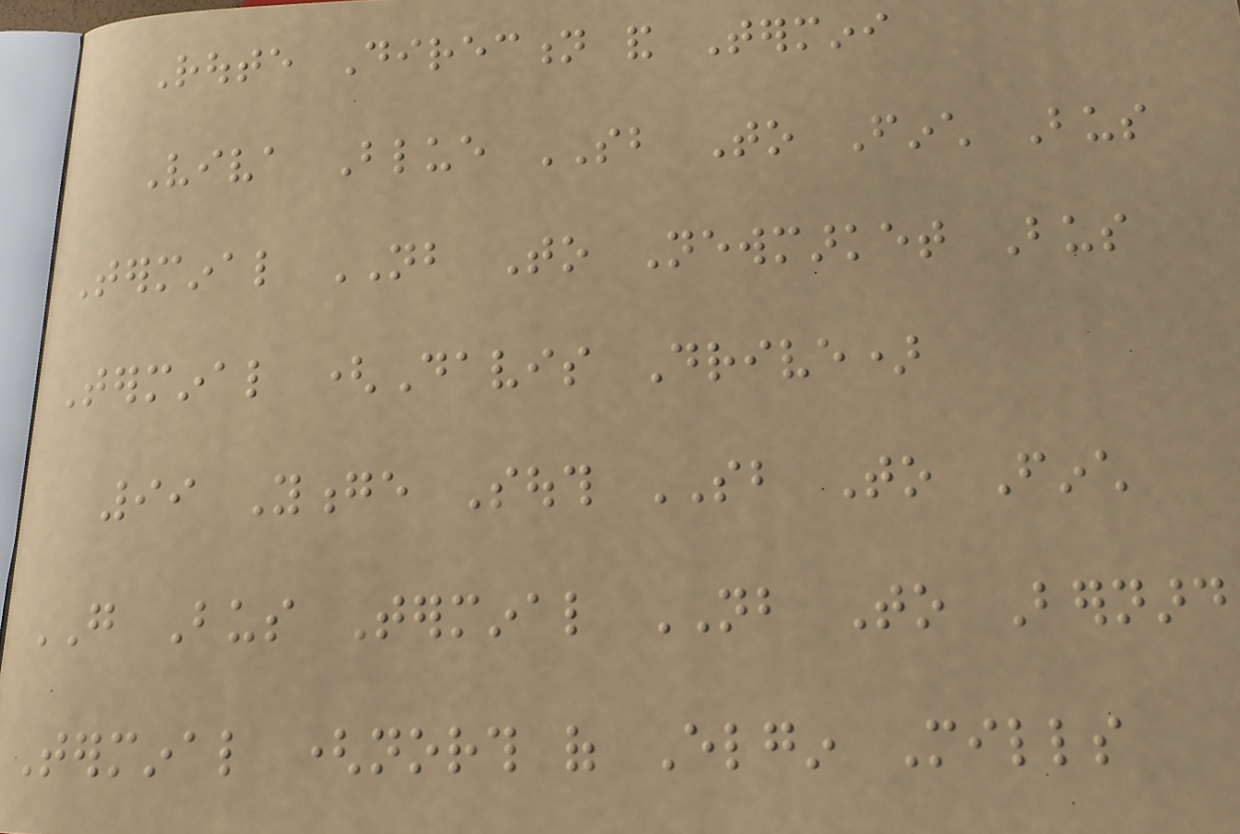Route Direction and Termini
Viva Blue SB To Finch Bus
Terminal NB To Newmarket Bus
Terminal (Davis Drive)
99 Yonge South SB To Finch
GO Bus Terminal NB To Bernard
Terminal (north of Elgin Mills
